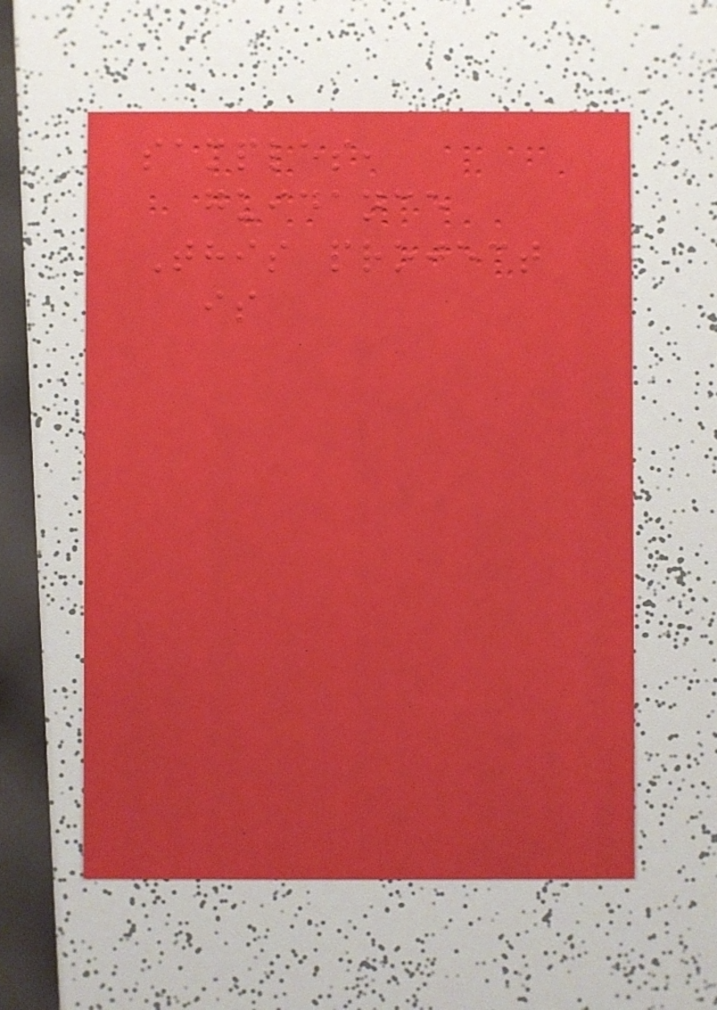samples,
guidance
This project
is
